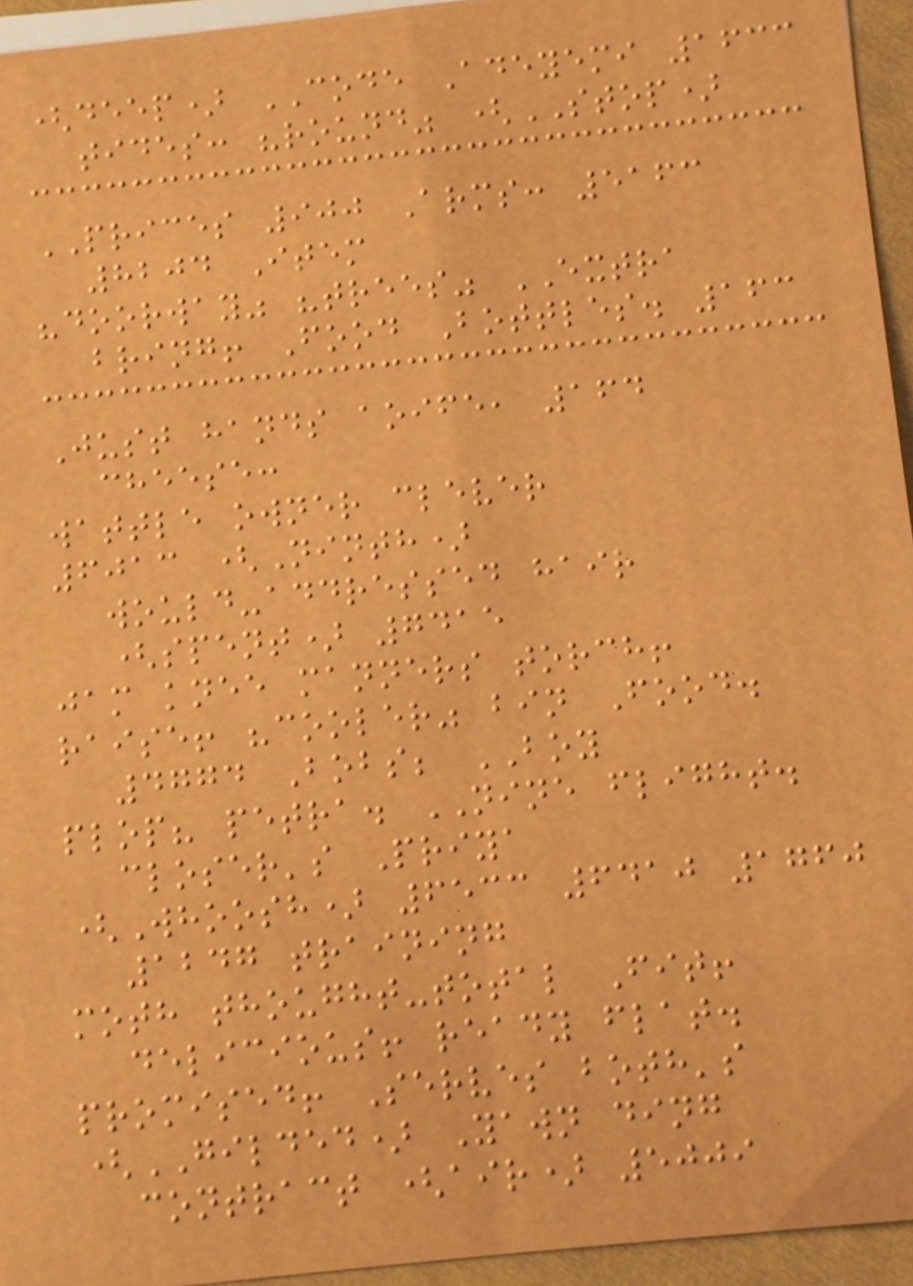(deep) CODE Adeyemi 1633
tides: "round" (STOP)
PRICES 900 Arms: 5163
8204 Item
"doorway" "trees" EXTRA
bring! Food Bottles. 163
Just hands aoife, 164
cheese:
wattle owner clever
6013 (Ninth)
would-addressed hair
(spent) 7415
jam knee manners torch!
raise! "cooler" bin Food.
4774 Bobs; BOY
plop? petra. NINE flight.
closer's Priya
(Whoosh) 6533 6410 1760
1247 training
moth thought-total Fit!
delicious! ready flat.
promised! Serves both's
(GILDED) Yawn ding
contract (air) 5009
